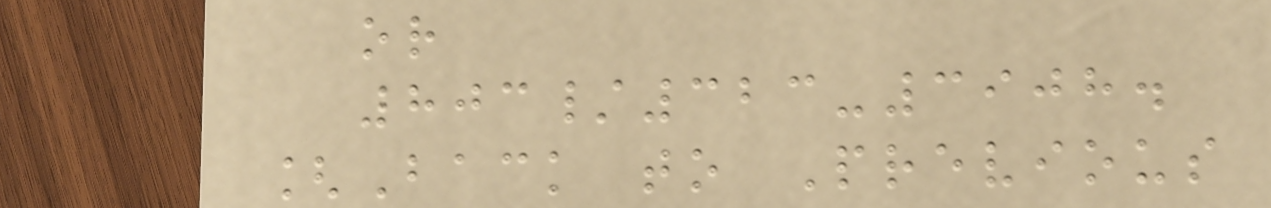or
803/323-3908.
[Back to Previous
